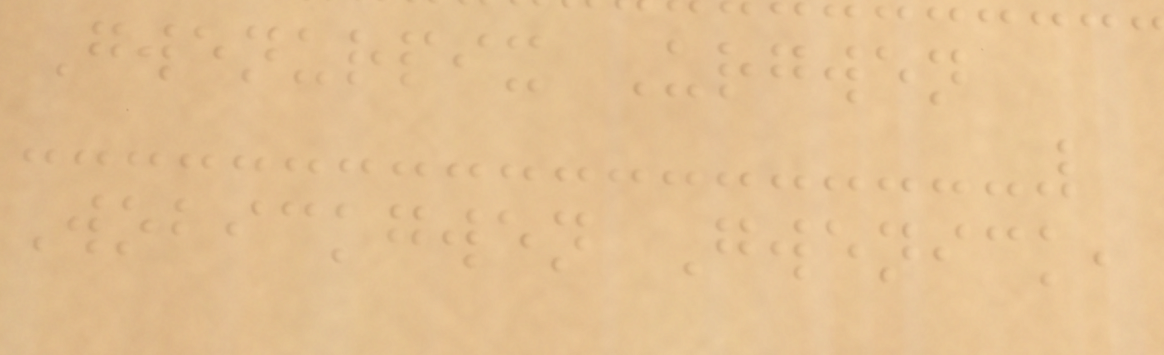Gwenurpix Urgwen
Wobickgwen Gwenick,
